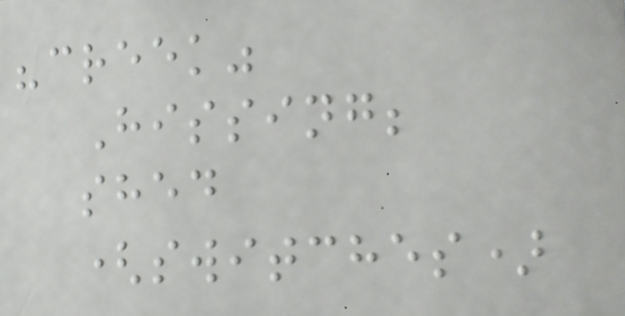"creek"
Hissing;
shed
(switches)
